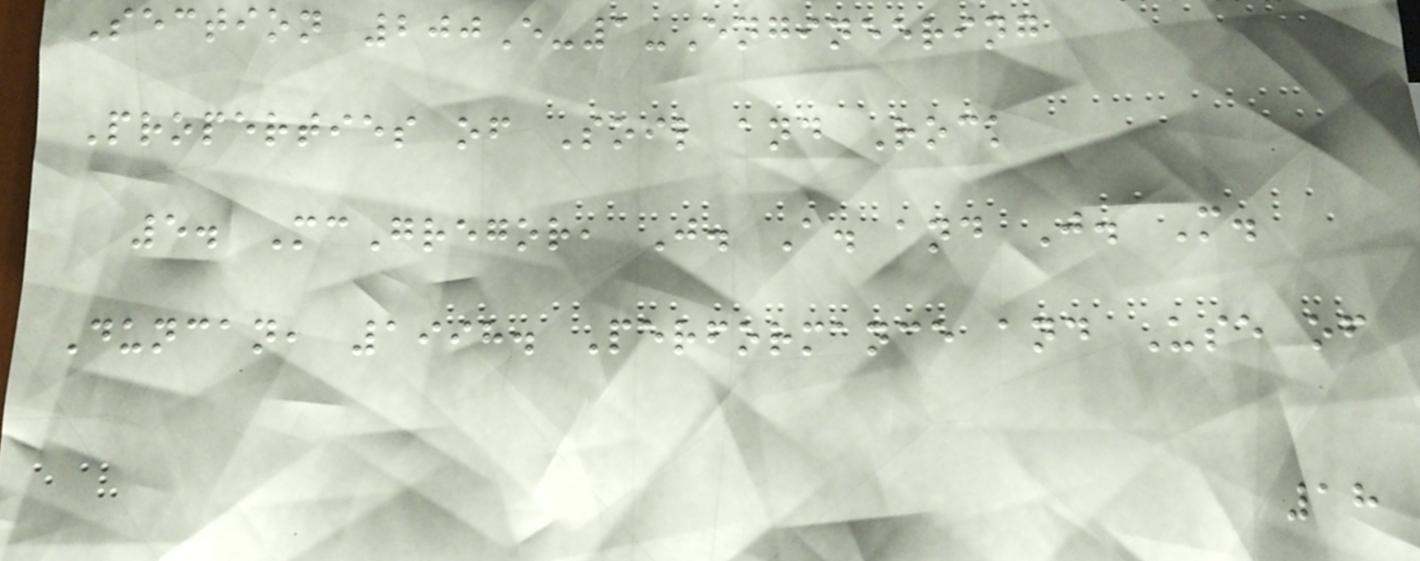Section 200E-1-Engineering
Properties of Soil and Rock
5. McGregor, J. A. and J. M.
Duncan, 1998. Performance and Use of
18
